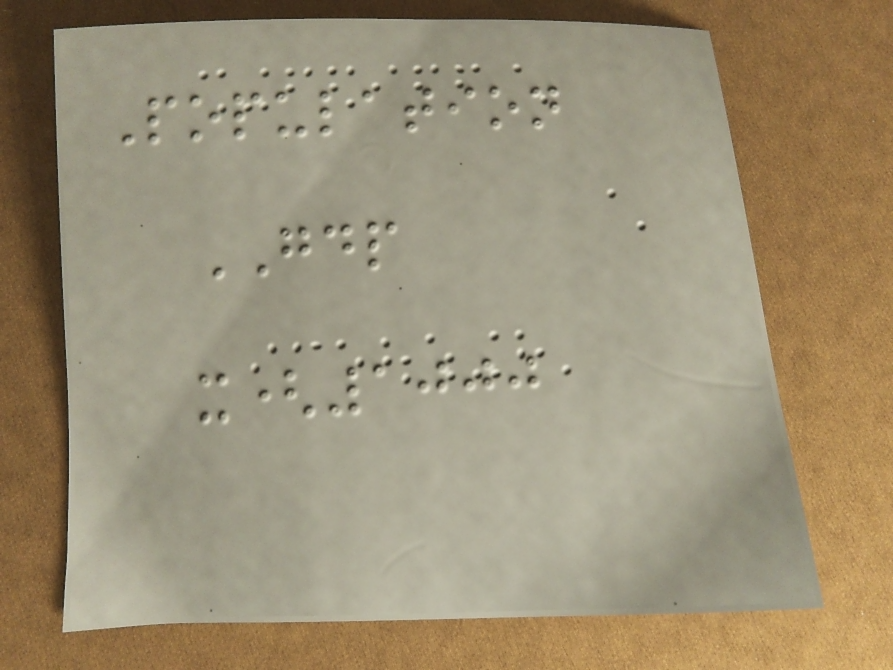Population
GDP
x(1000
